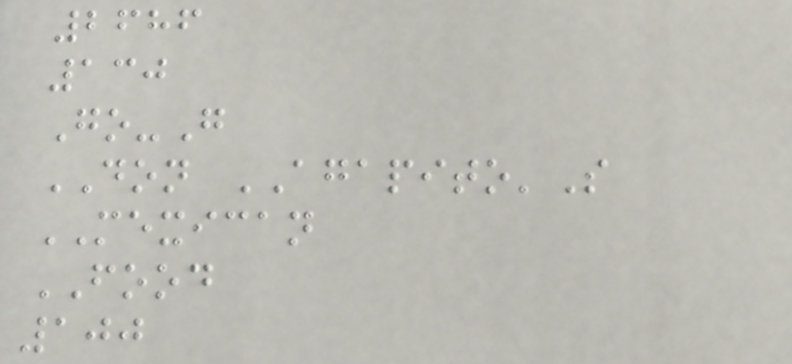2686
130
Go-G
DON AGAPITO'S
MEXICAN
FOOD
100
